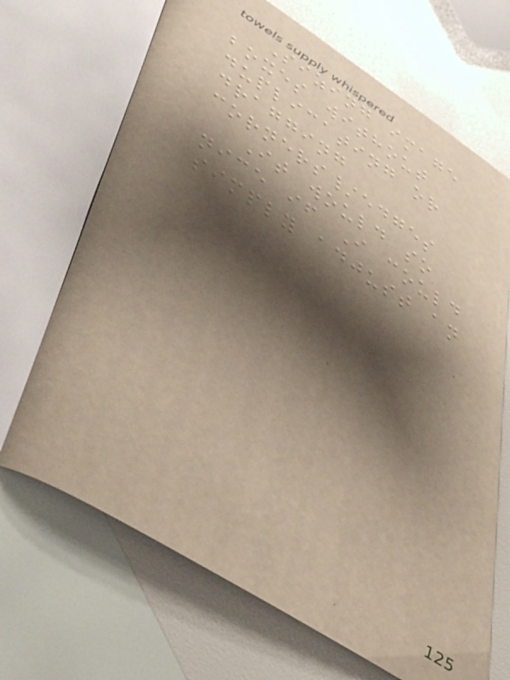Sizing image
boxes without
duplicating or
dragging
corners/edges
It would so
nice if I could
simply adjust an
